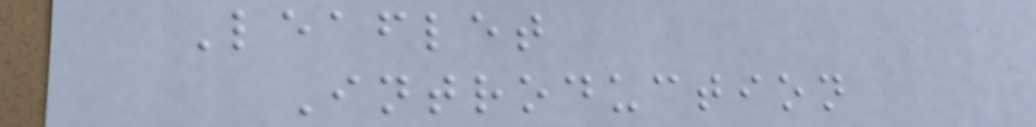Leaflet
Introduction
